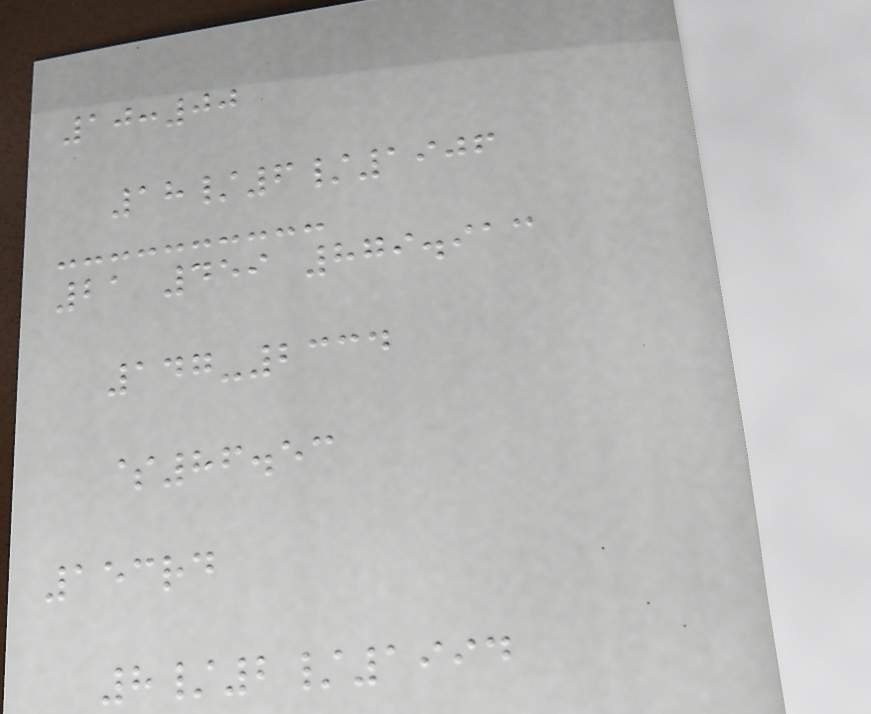10:00
18/6/1906
21 459 879.913
147-2334
$86.53
153rd
8/2/1994
